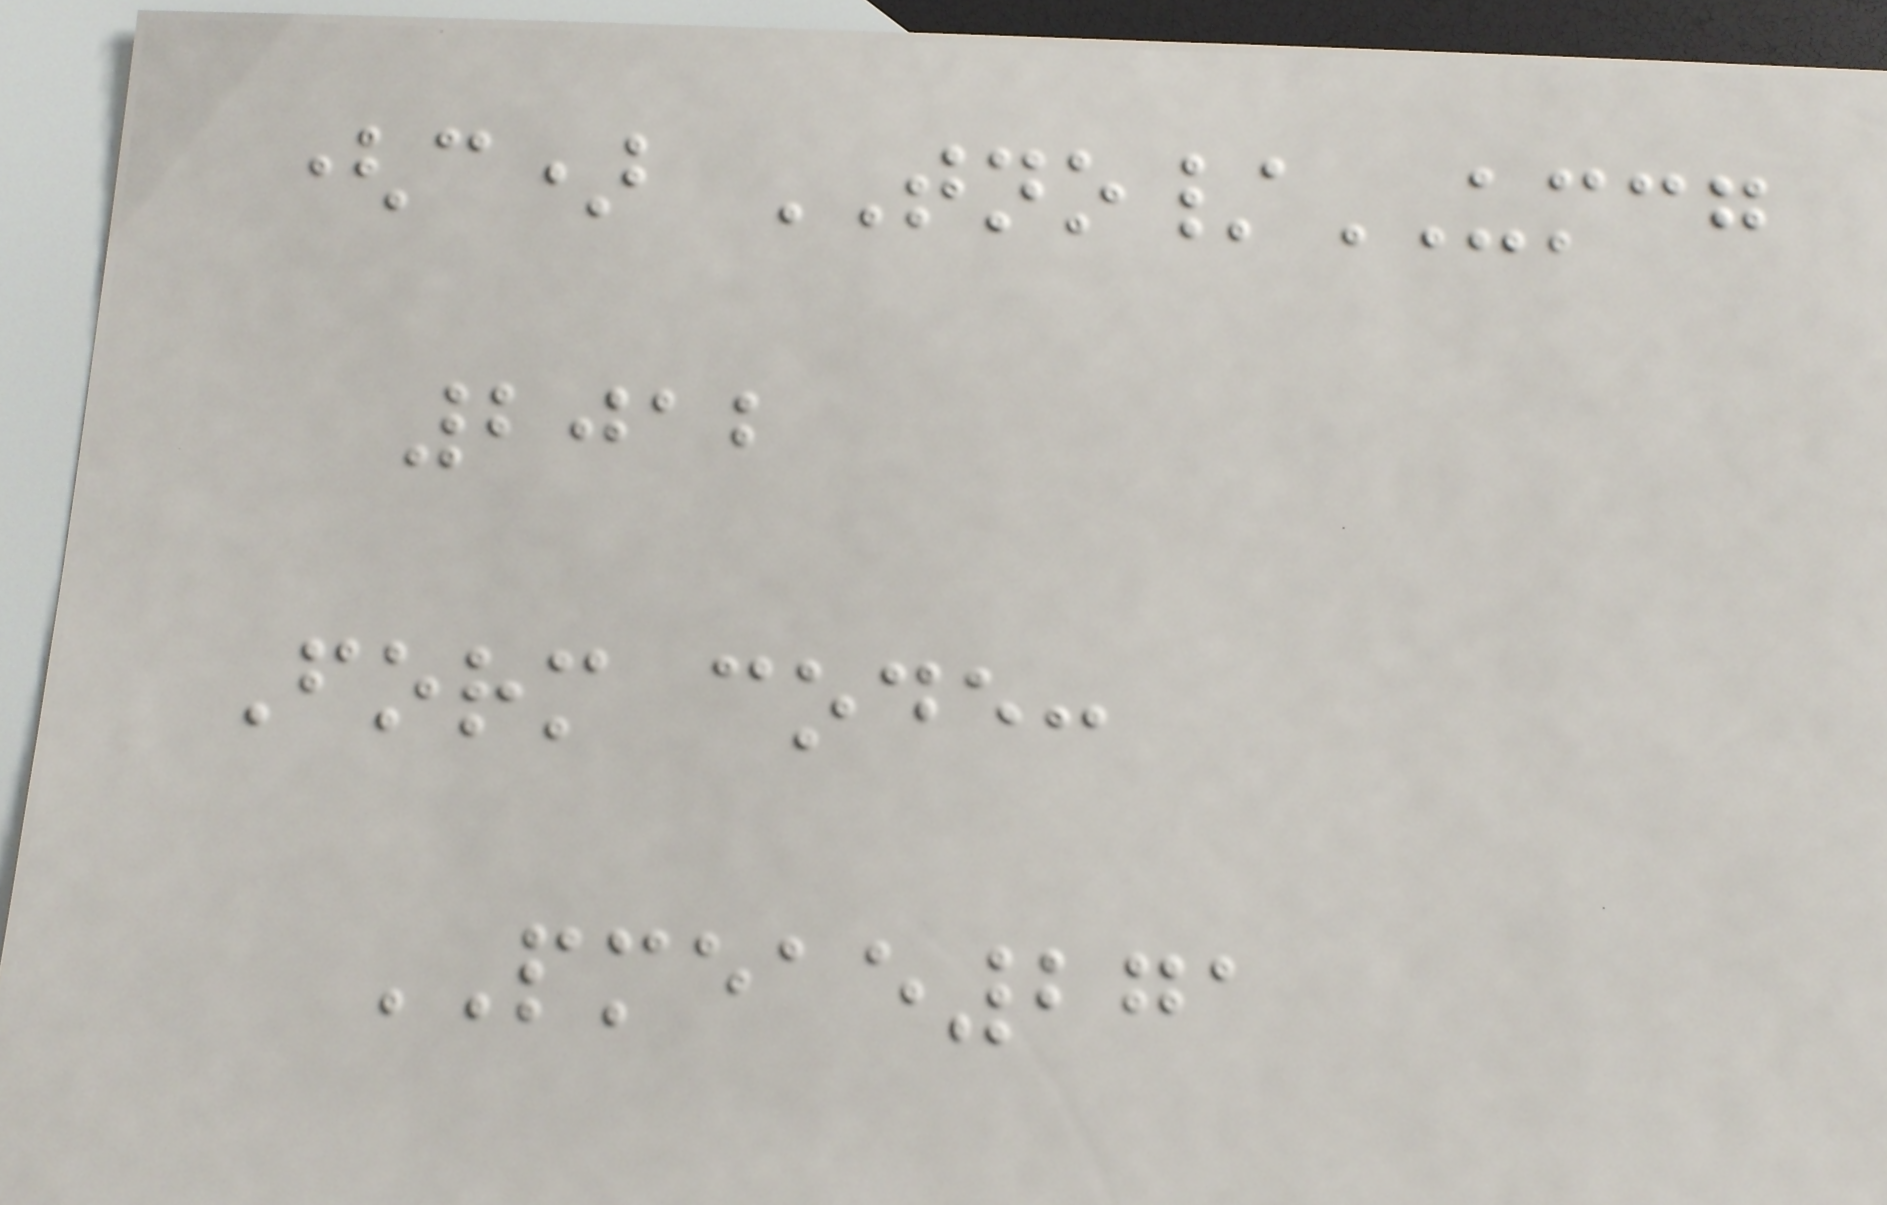(c) TNO/UMCG
2012
Form code:
PMEAE271
